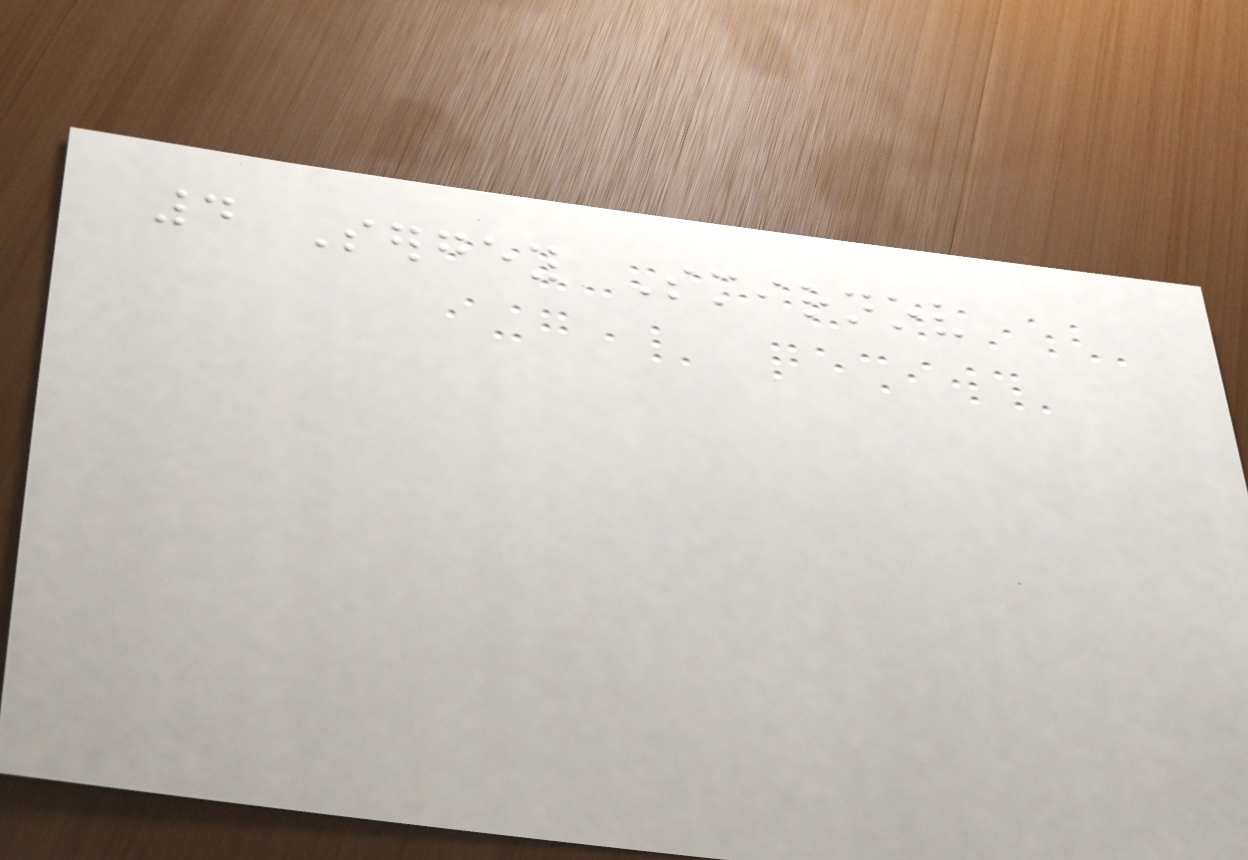4 Sergey Smirnov
